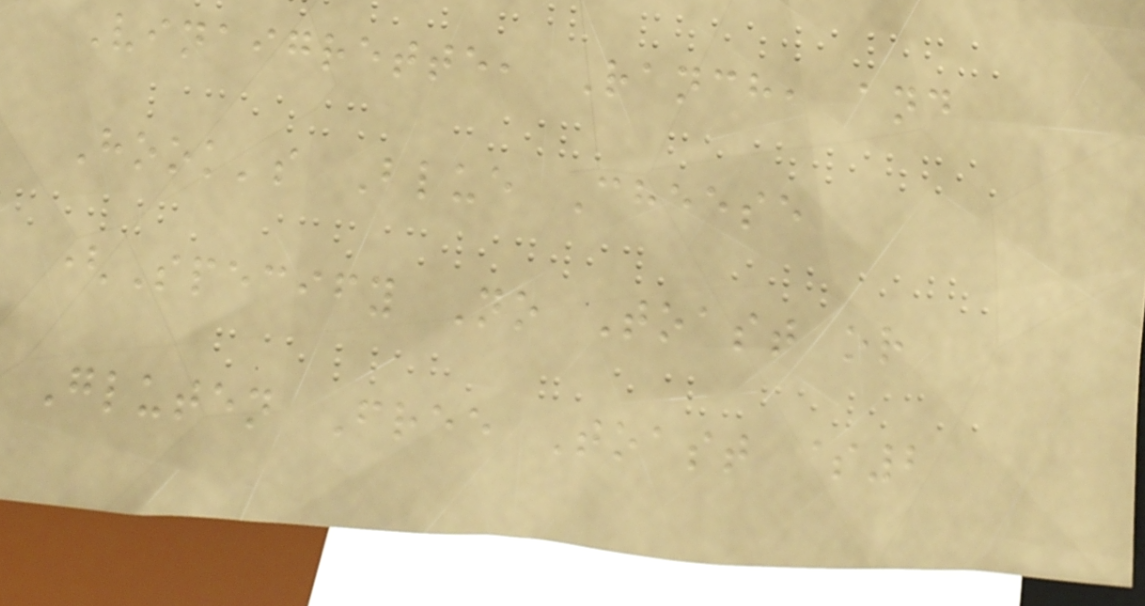Vinaigrette, Ranch, and
Hook's Blue Cheese
(Specify No Toast or
Gluten Free Toast $2
